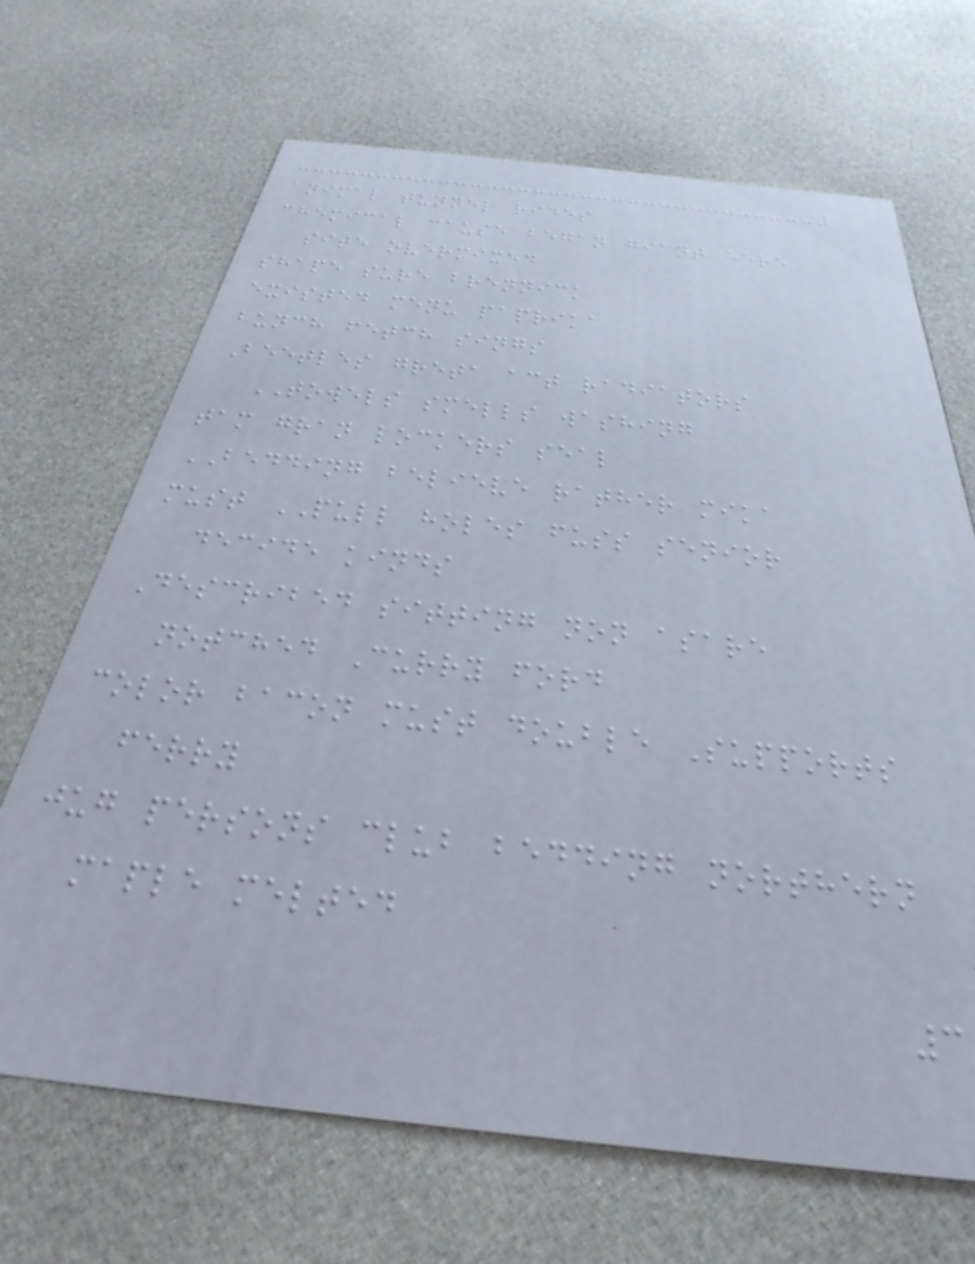animal tunnel rides
chemical cause began giant here
site overmixed
shape sure brennick
existed menu paprika
bunch fetch sings
Beetles greta act radiators
TOWELS smells washing
tam gran lockers seal
BEDDING believe rather mika
must PULL holes fuss senior
decide kinds
Described sitting non asare
notched Curry ford
color bacon must double Supports
ferry
jug persons club bedding northern
maple melted
3
